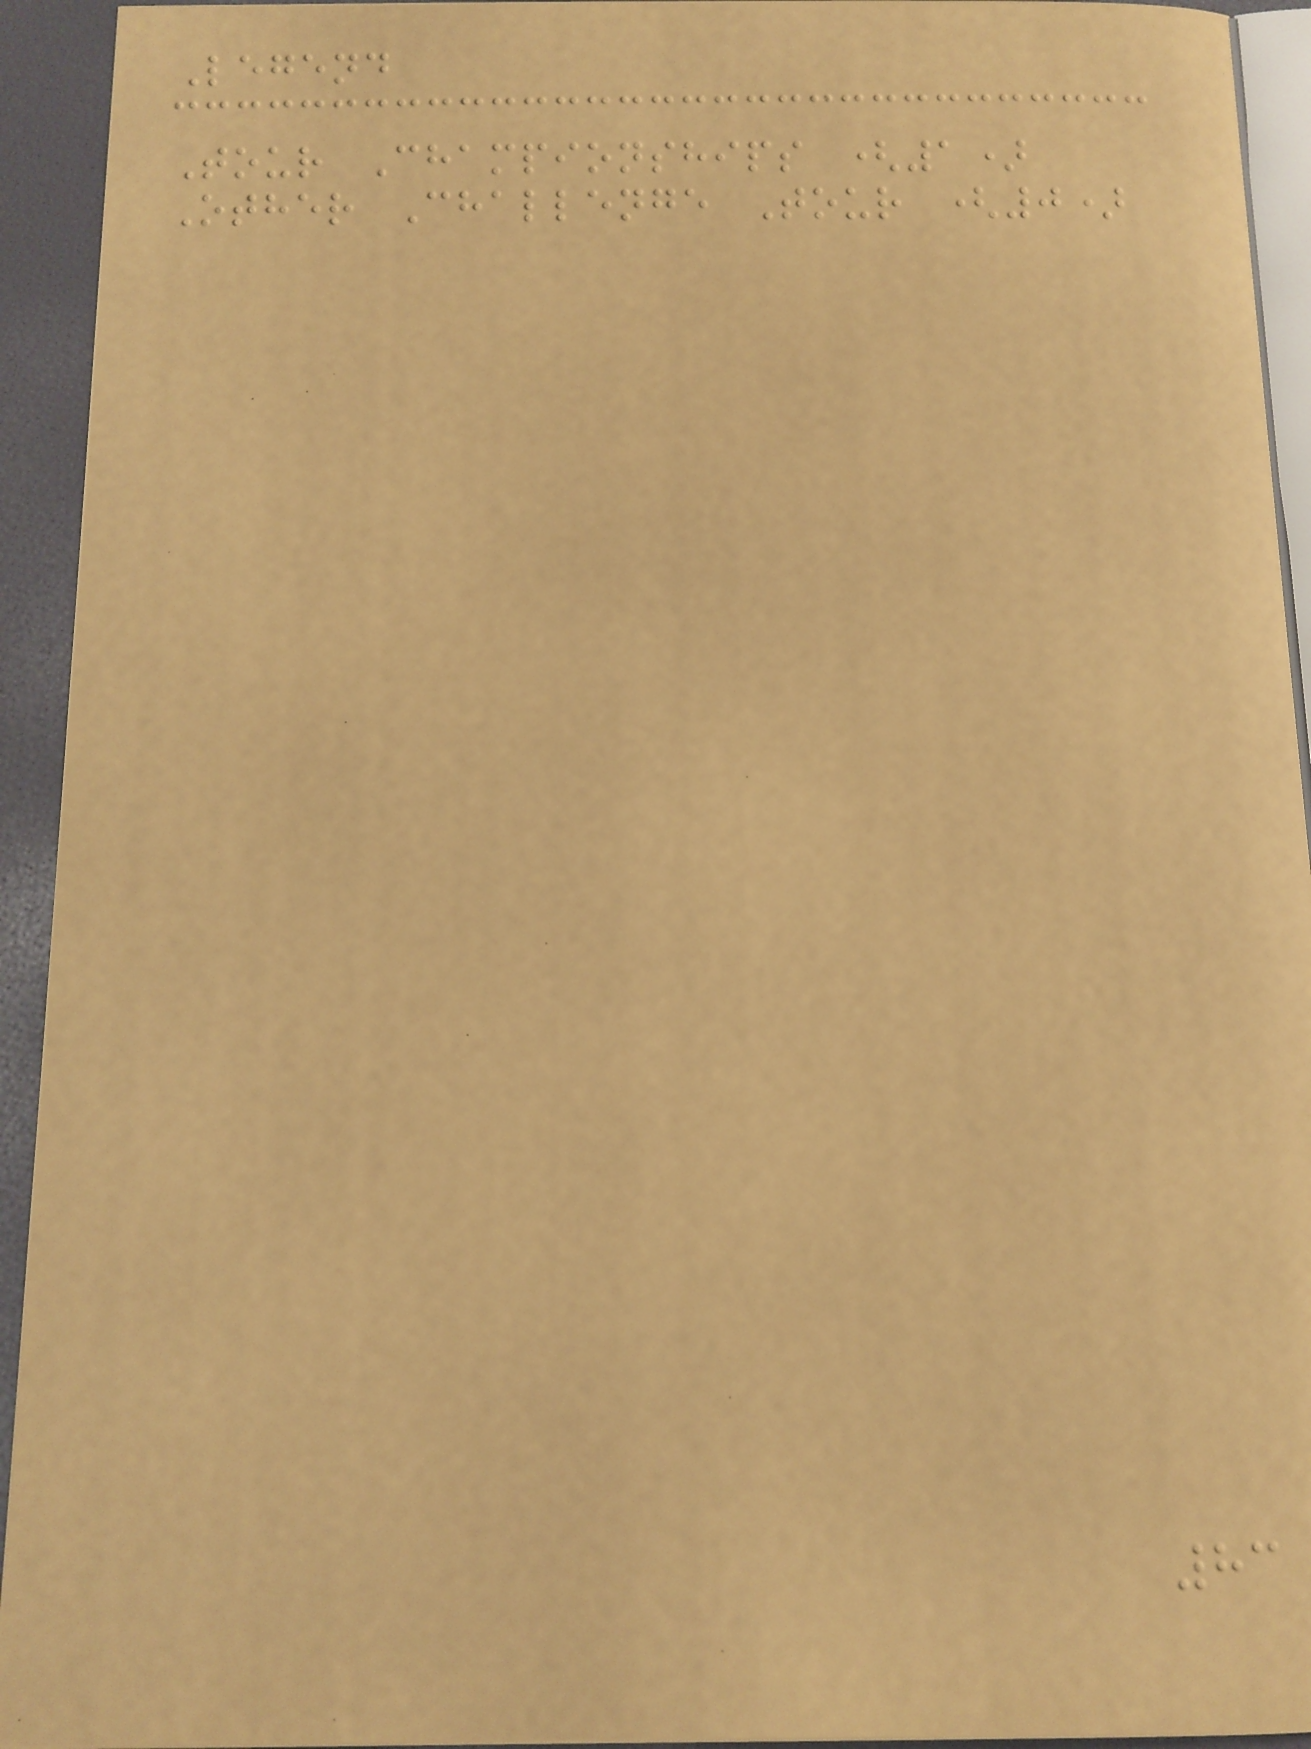Legend
Tour Championships (1)
Other Challenge Tour (0)
83
